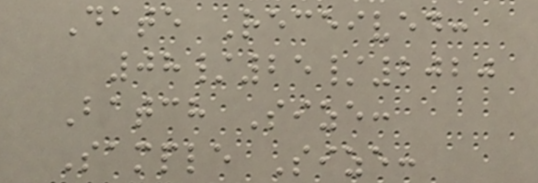Date Received:
08/25/2020
Batch Size:
Sample Size:
